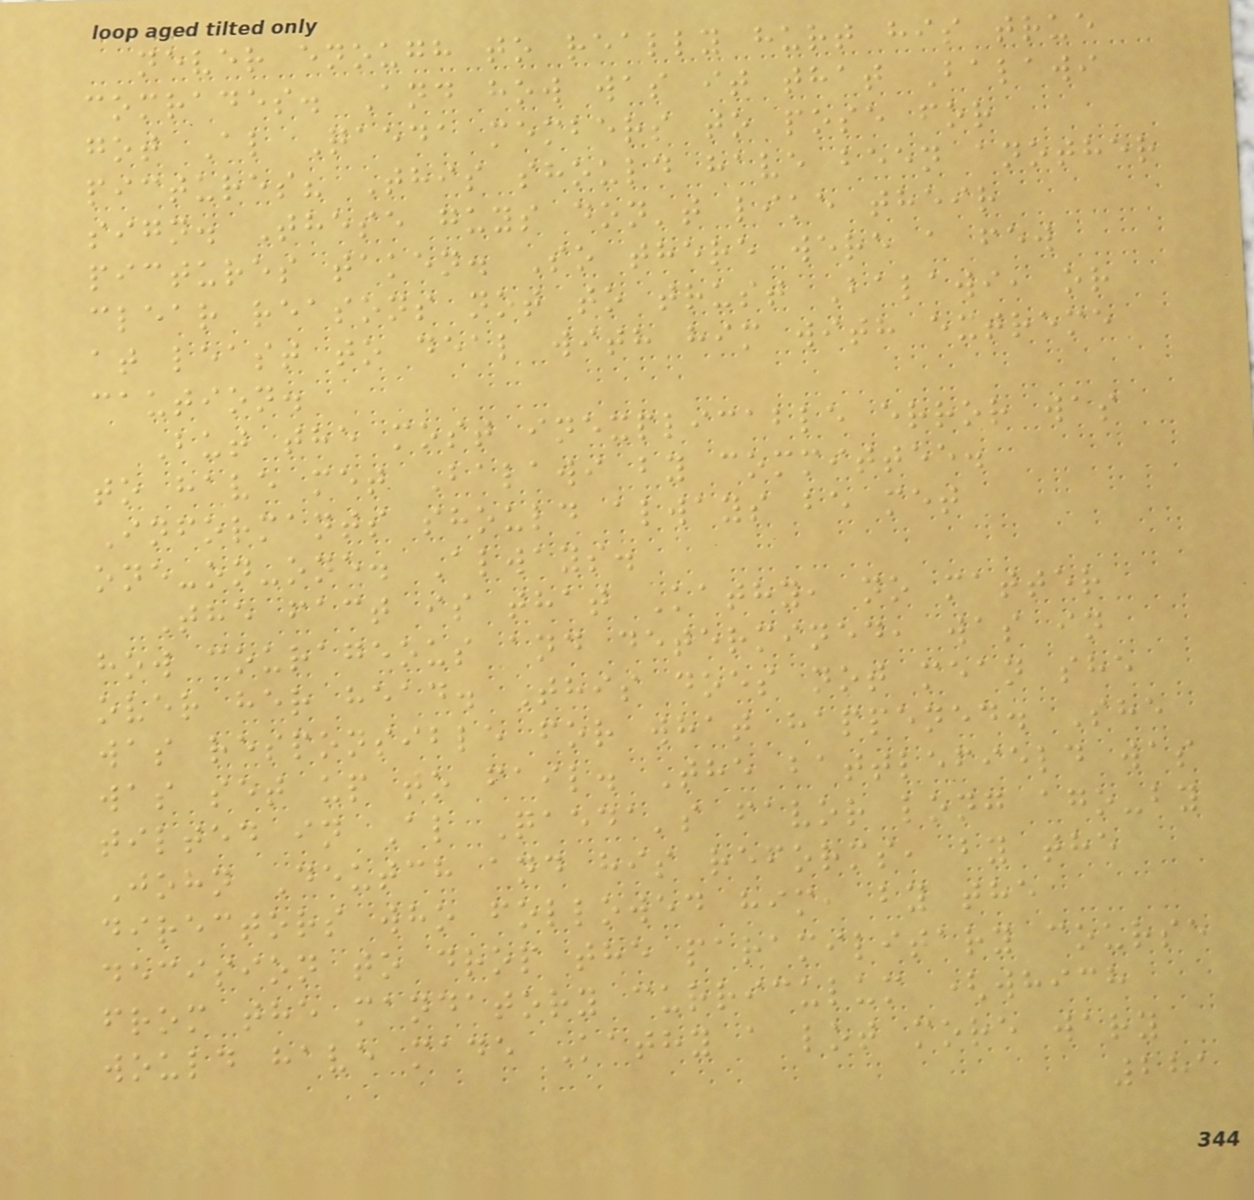never enough to really hurt his true
comrades. And how was it that Balawi
got Al Qaeda members to pose for
pictures? This should have been another
sign. These guys don't like their
pictures taken. So there were a few
clear reasons not to trust Balawi, or
at least to deal with him with extreme
caution.
But the most inexplicable error was
to have met Balawi by committee.
Informants should always be met
one-on-one. Always.
The fact is that Kathy, no matter
how courageous and determined, was in
over her head. This does not mean she
was responsible for what happened. She
was set up to fail. The battlefield was
tilted in Al Qaeda's favor long ago-by
John Deutch and his reforms, by the
directors who followed him, by the
decision to drop the paramilitary course
from the mandatory curriculum (which
would have made Kathy a lot more wary
281
